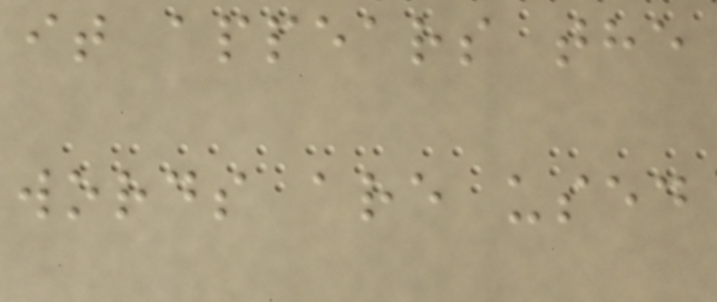it appears the
words are used
